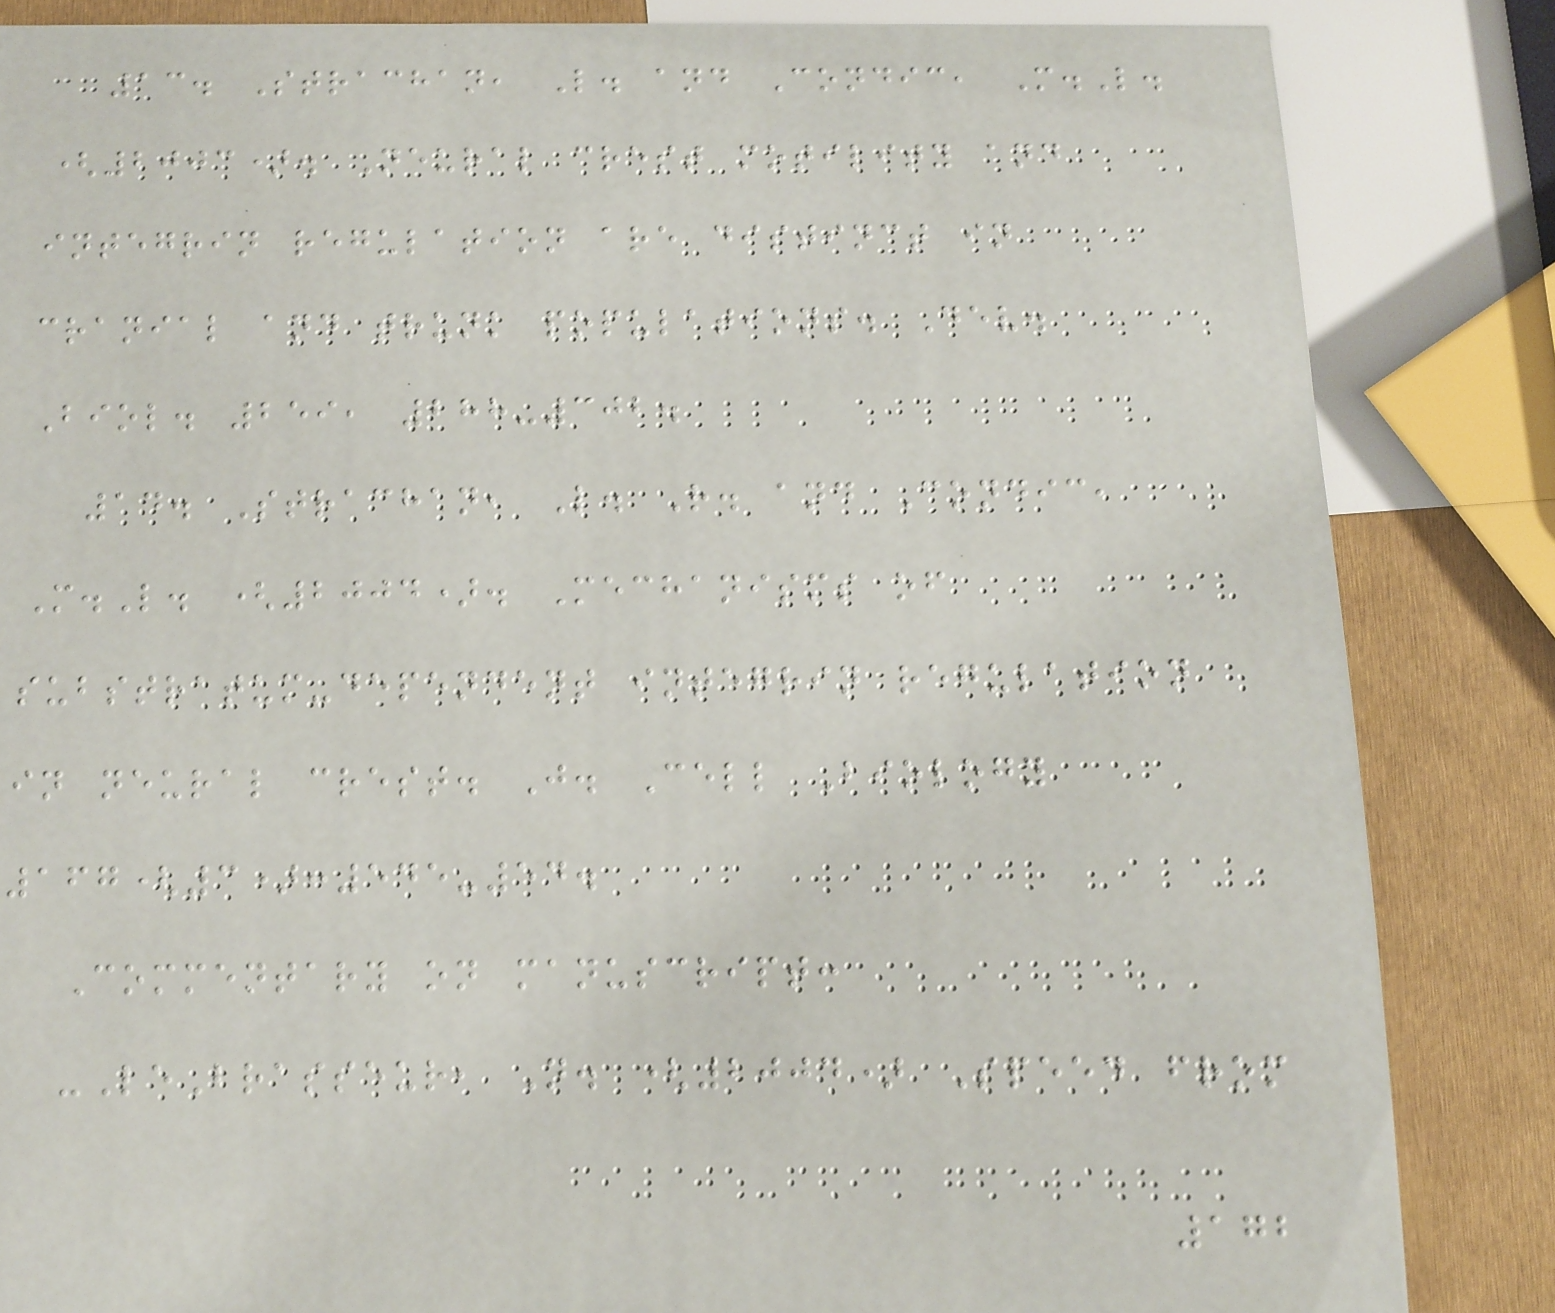13. Strachan, L. and Condic, M.L.
(2003). Neural crest motility and
integrin regulation are distinct in
cranial and trunk populations. Dev.
Biol. 259, 288-302.
14. Strachan, L. R. and Condic,
M.L. (2004). Mechanisms of
substratum-dependent integrin regulation
in neural crest. J. Cell Biology
167(3):545-54.
Commentary on manuscript:
-LeBrasseur, N. (2004) Speed from
172
